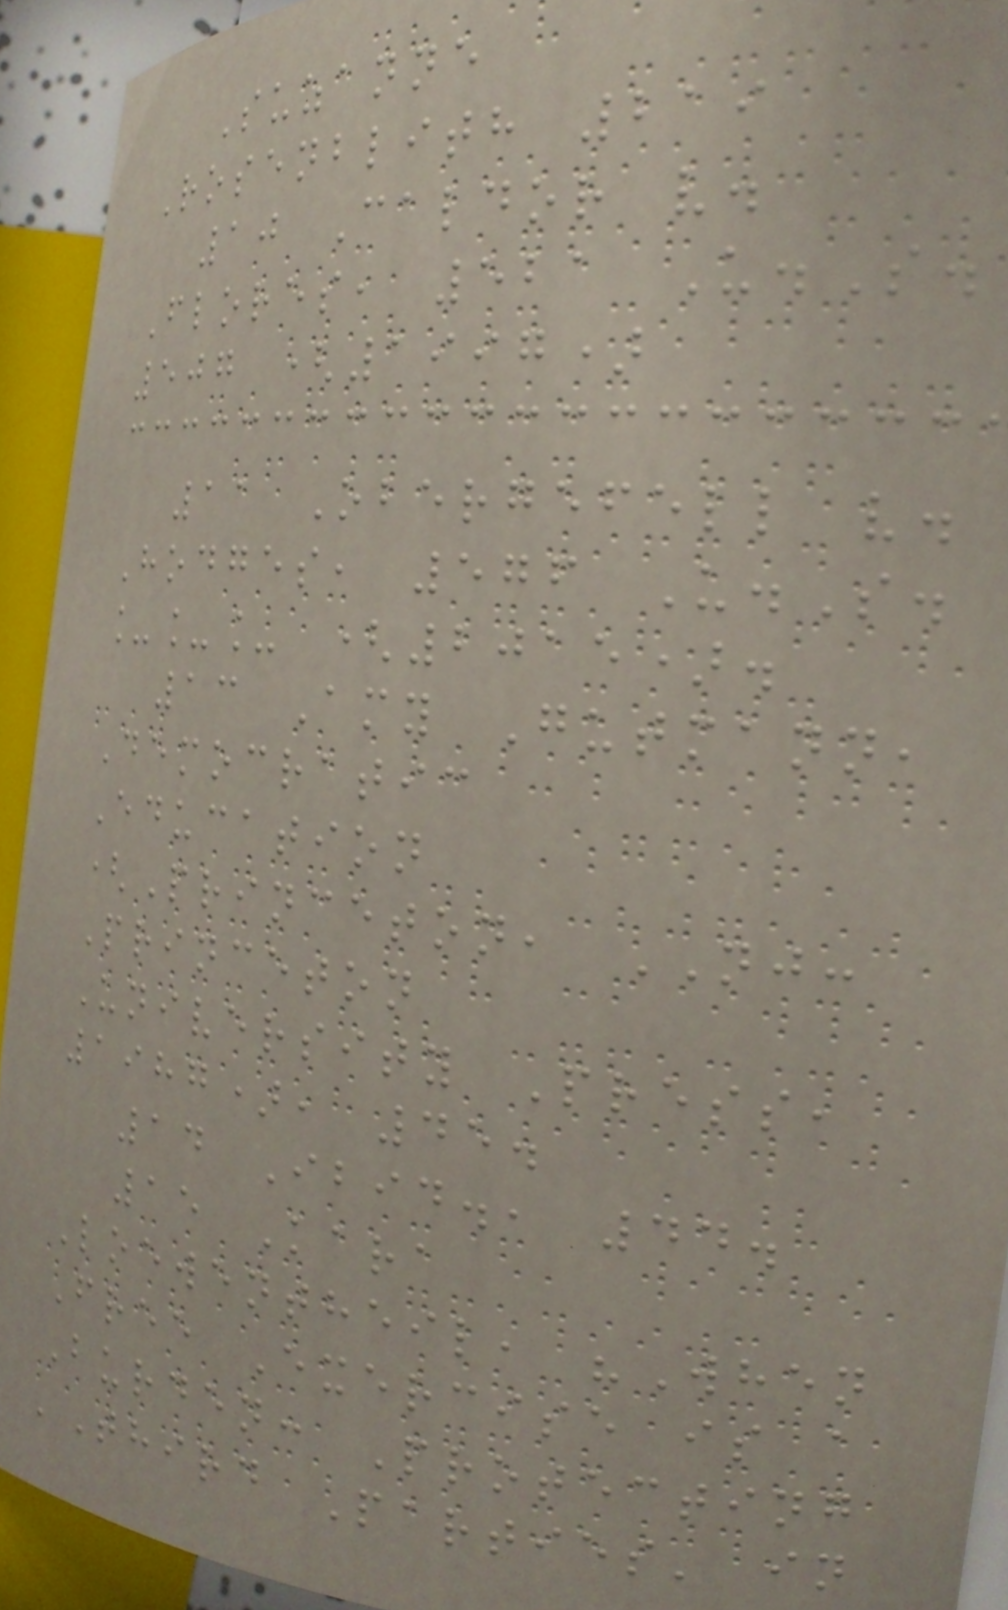Suzanne
Rosenblith 219
10 Caldor v.
Flores, 521 U.S.
507 (1997)
11 Obergefell v.
Hodges, 576 U.S.
___ (2015).
13 Amy Gutmann,
Democratic
Education
(Princeton, NJ:
Princeton
University Press,
1987), 45.
14 Ibid., 44.
15 Kara
Loewentheil, "When
Free Exercise is a
Burden: Protecting
'Third Parties' in
